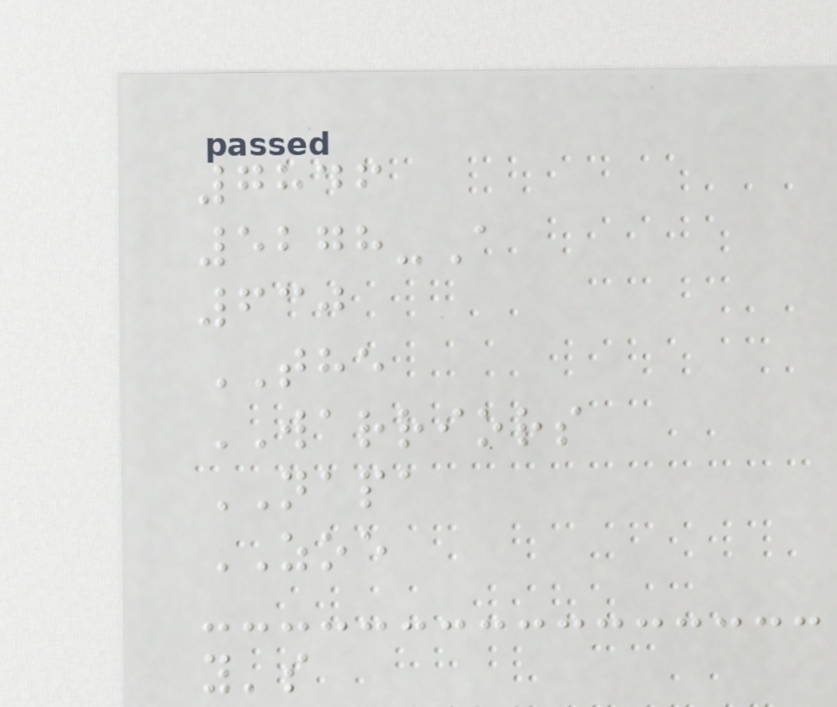7846
5278-A
630
THE
WARRIORS
NAPA
ZOE
y's
